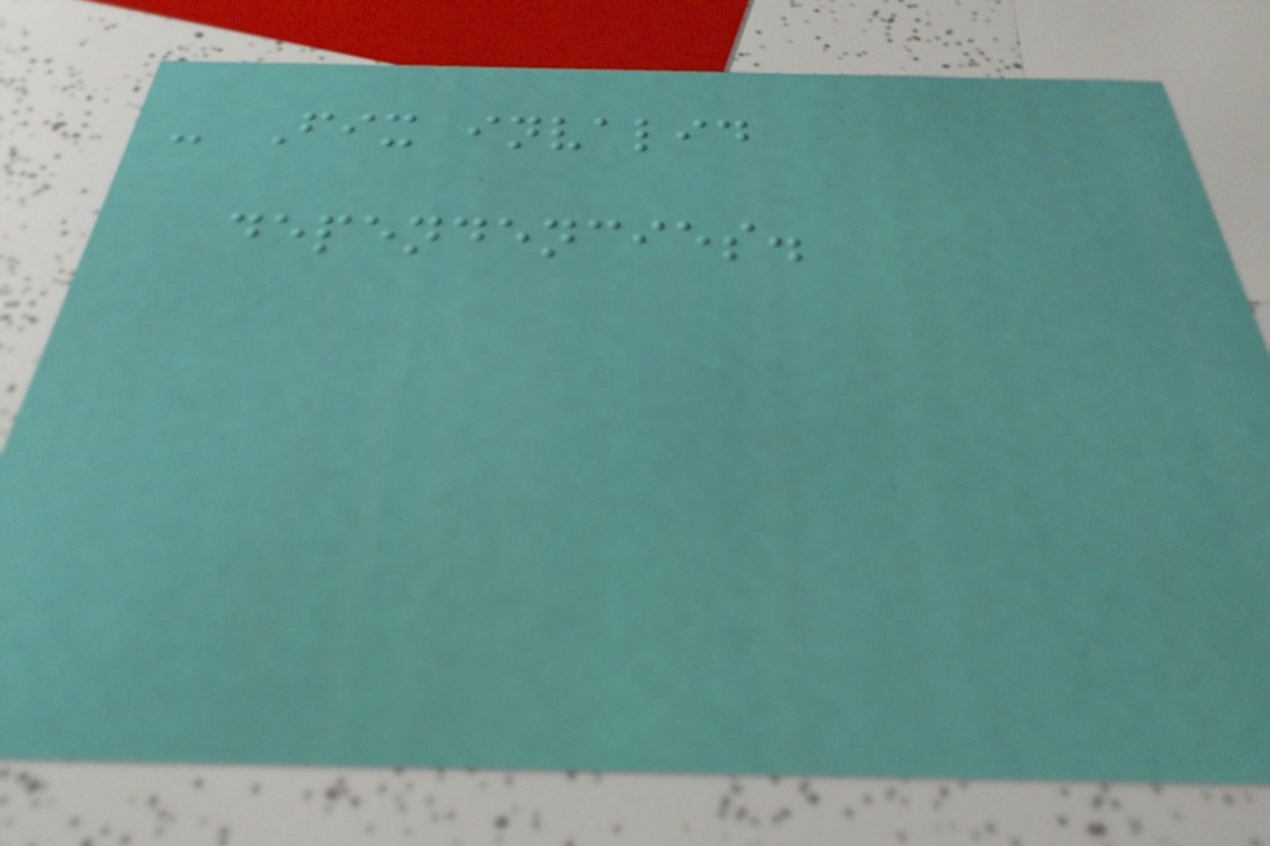- Fix invalid
dependencies.
